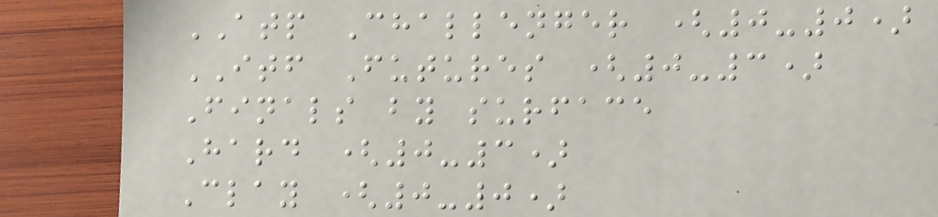ATP Challenger (0-0)
ITF Futures (0-3)
Finals by surface
Hard (0-3)
Clay (0-0)
